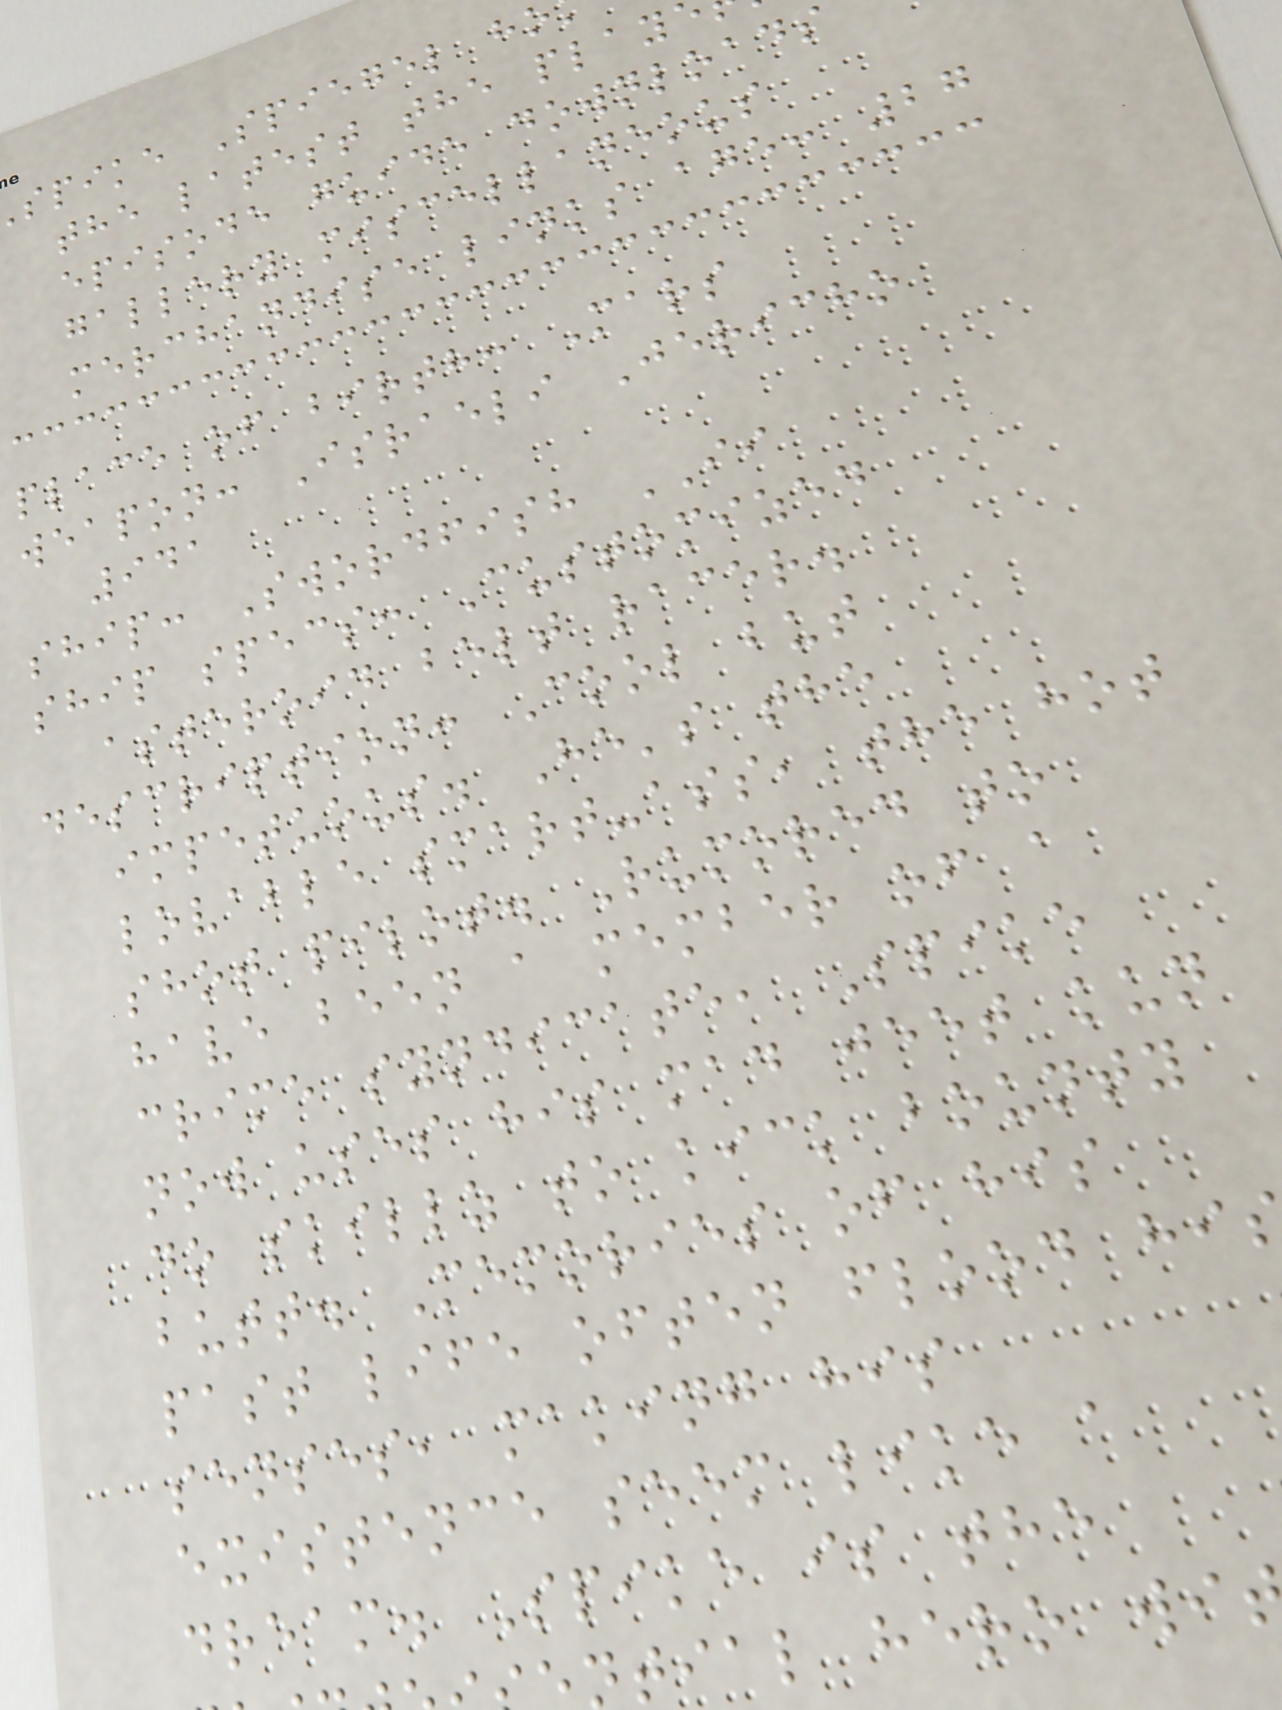spike Spiegel ho
the latest the play
episode guide downloads
gallery miscellaneous
merchandise links age: 27
place of birth: Mars
weapon: Israeli Jericho
941
ship: Swordfish II
ship specs: Customized
asteroid belt racer.
description: Cool but
impetuous. He's the
lovable smart-ass, the hot
shot pilot. Rumored to
have been a member of a
crime syndicate, Spike
now uses his mad jeet kun
do skillz to kick bounty
butt. Memories of his
past life often flood hi
senses, making his
existence seem like a
dream. Spike is the
ntial hero wi
